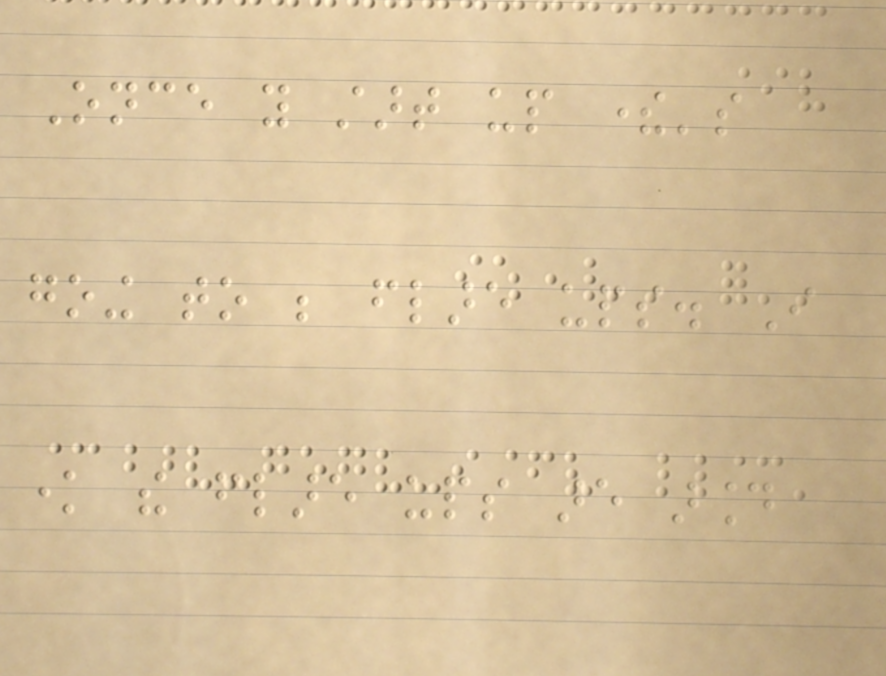Once you start up there's
going to be flare ups. I
know the flare ups are around
